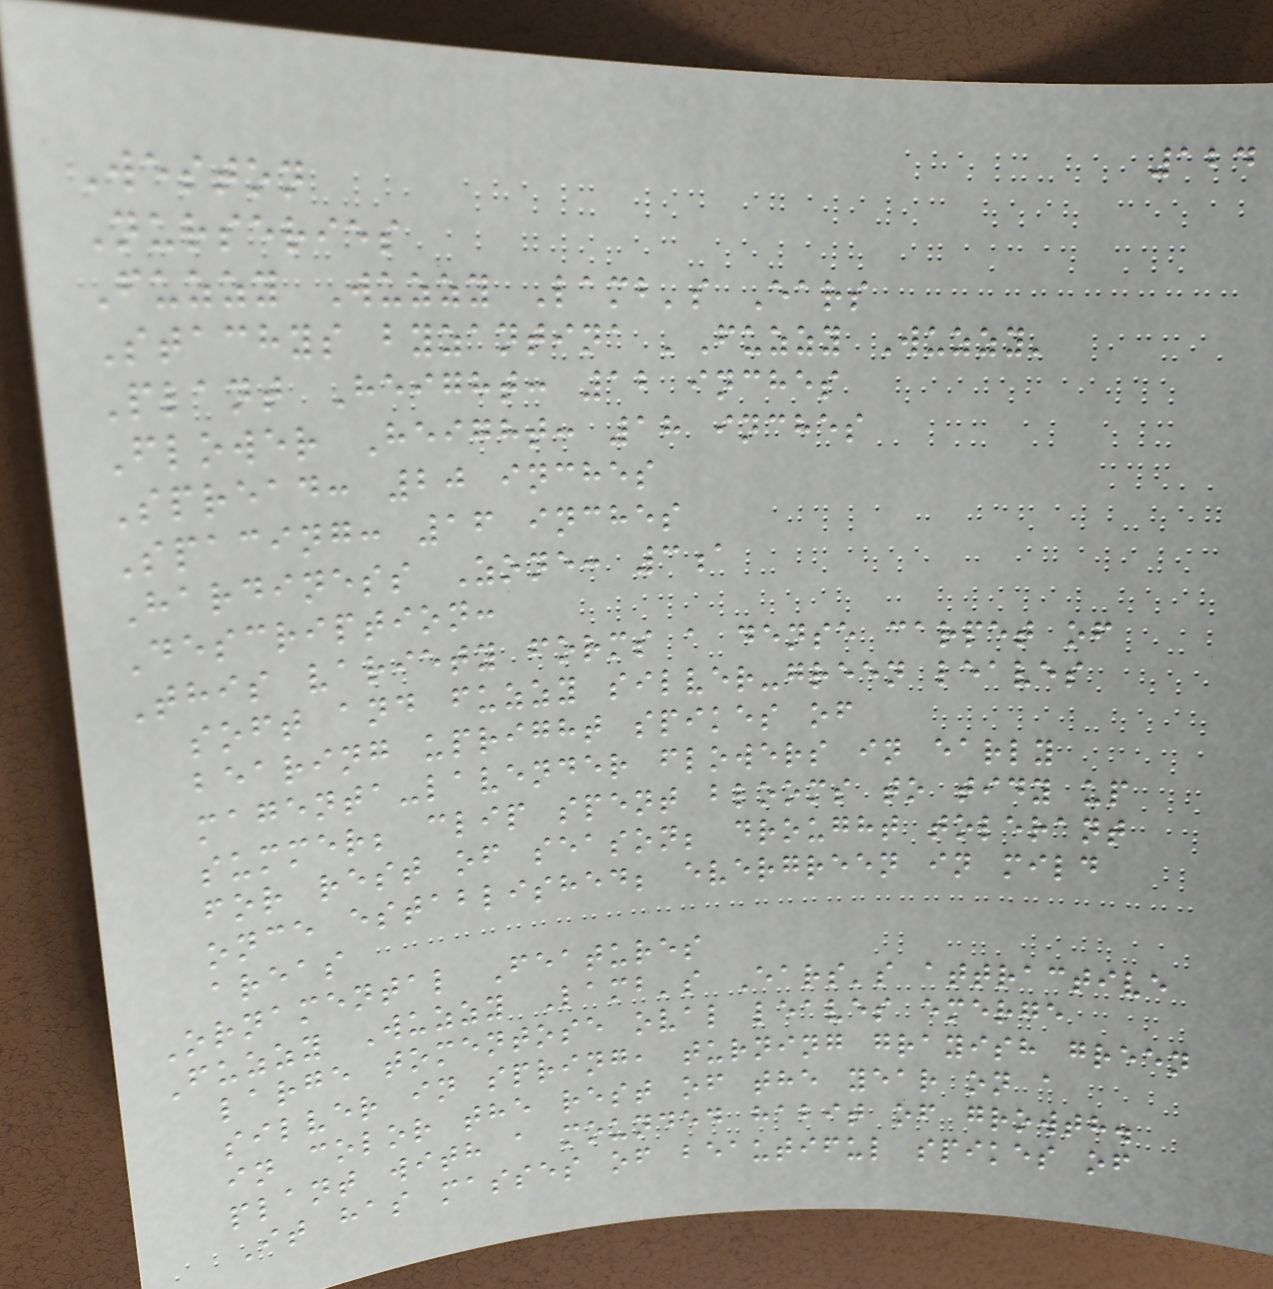124
Weston
Nurseries
Fuzzy Wuzzy Lamb's Ears
Stachys byzantina 'Fuzzy Wuzzy'
Plant Height: 12 inches
Flower Height: 18 inches
Spread: 20 inches
Spacing: 16 inches
Hardiness Zone: 3a
Description:
This variety forms a dense carpet of
soft and fuzzy silver-green leaves
bearing upright spikes of
magenta-lavender flowers in early
summer; clip spent blooms to tidy up
for rest of season; drought tolerant
once established; evergreen in mild
areas
Ornamental Features
Fuzzy Wuzzy Lamb's Ears's attractive
large tomentose oval leaves emerge
silver in spring, turning grayish green
in color the rest of the year on a
plant with a mounded habit of growth.
It has masses of beautiful spikes of
